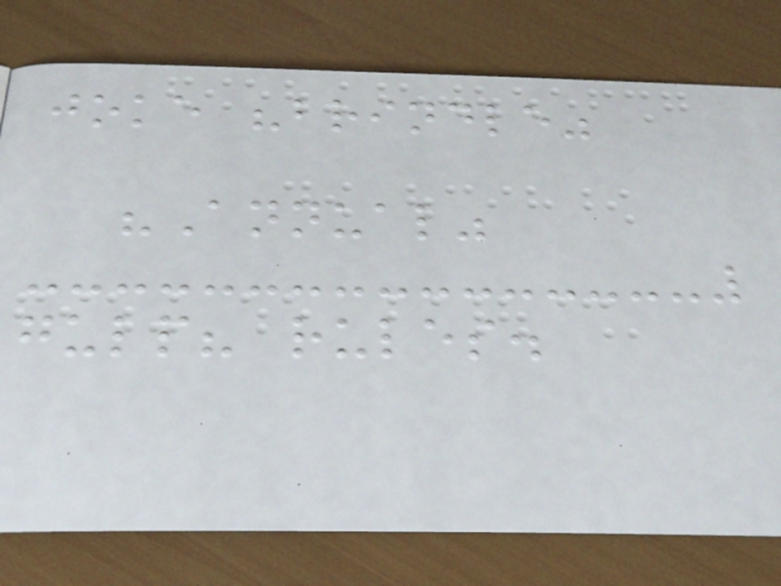joke "brindle"
"Annual"
gulp? rules.
